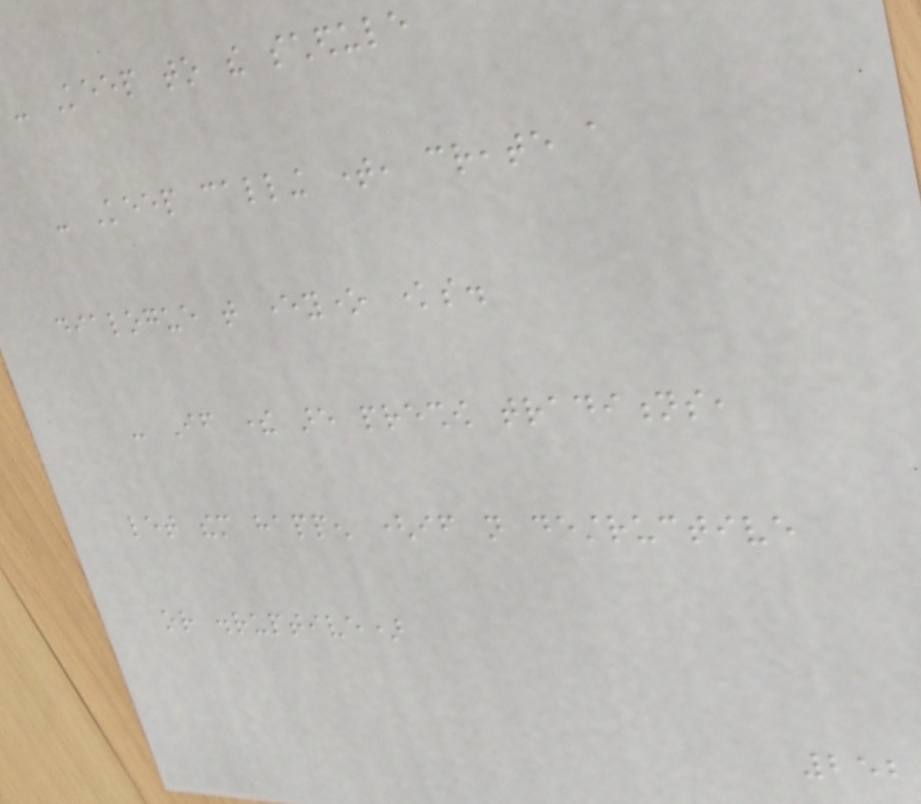- Keep to the schedule
- Keep calling time, create a
dialogue that everyone knows.
- If there are preshow traditions,
let them happen (if not destructive
or disruptive)
252
